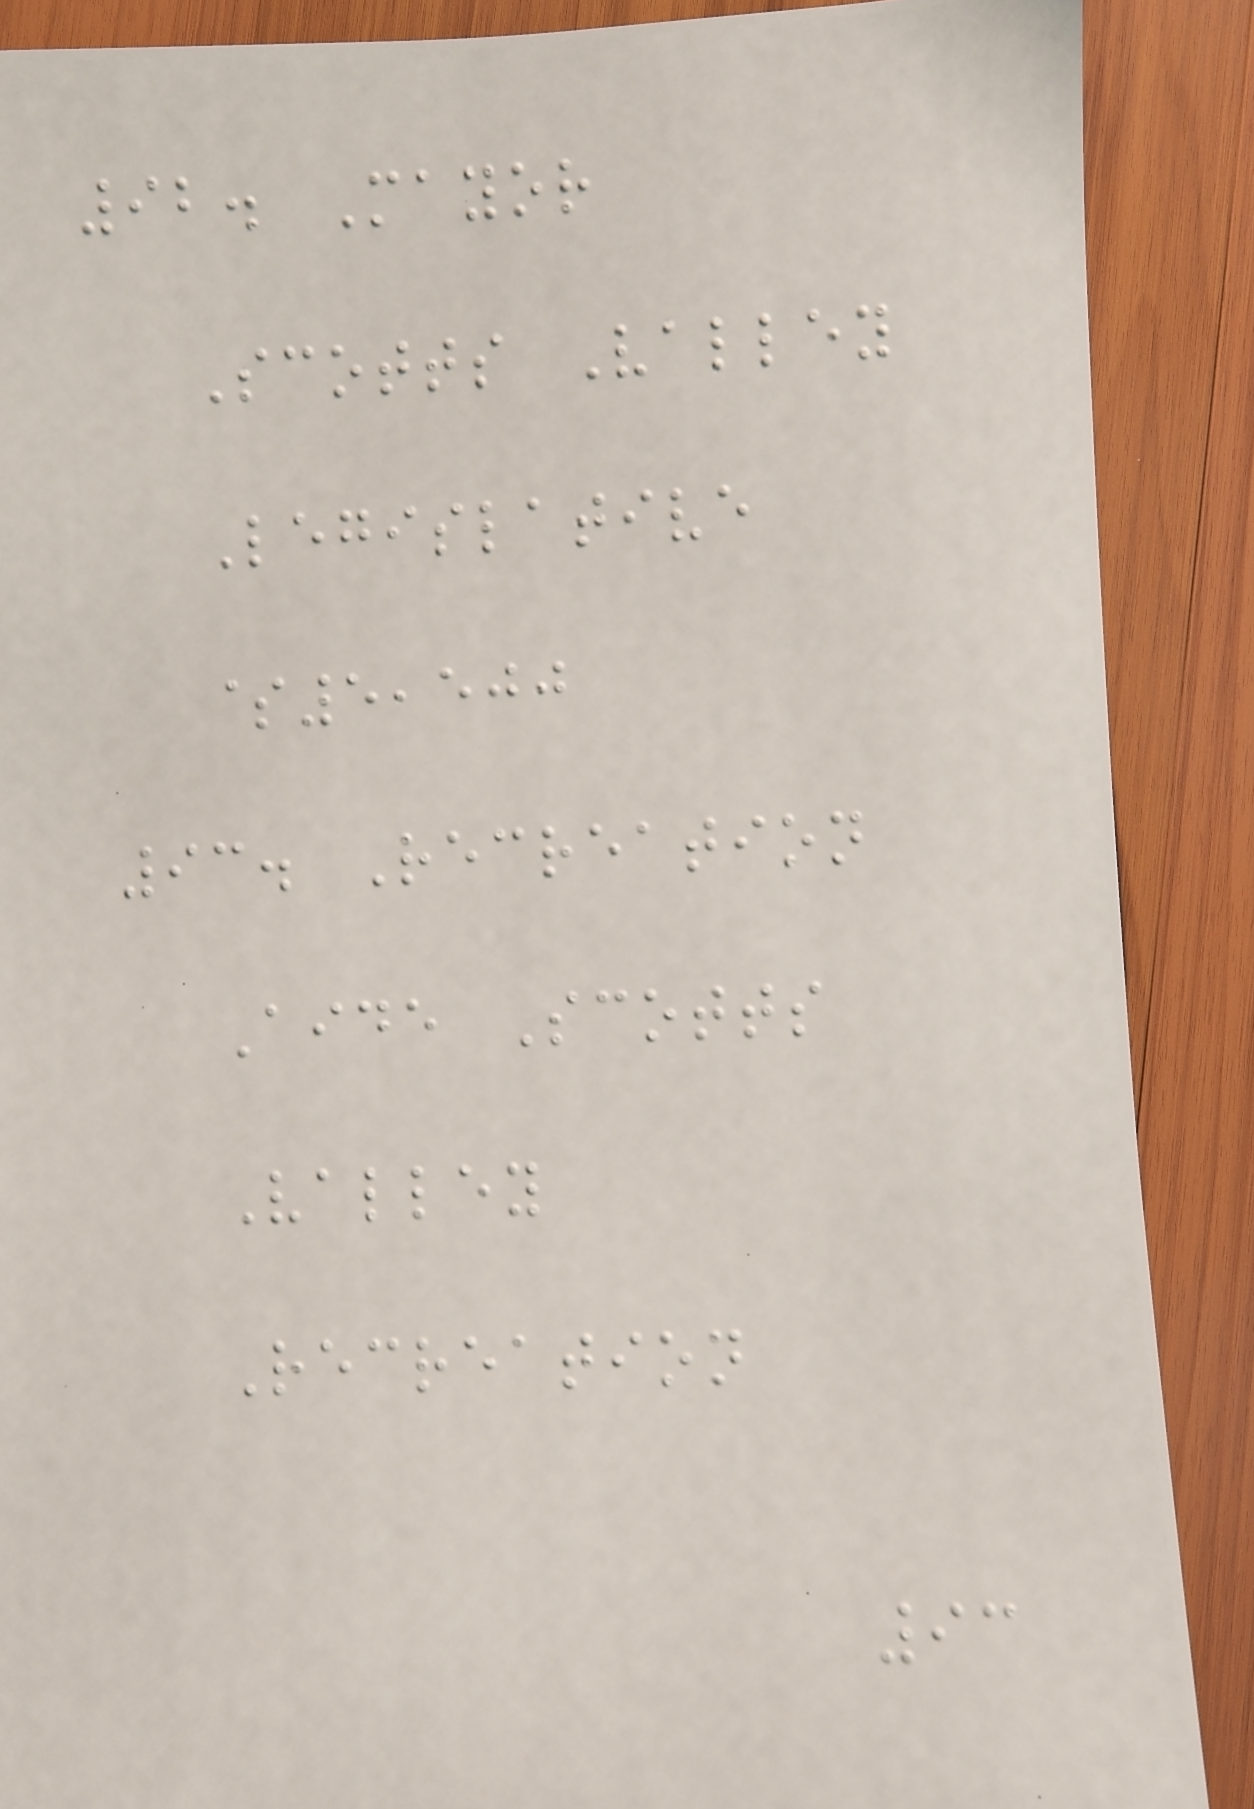92. Mayor
Scotts Valley
Legislative
$5,500
93. Recreation
Aide Scotts
Valley
Recreation
93
